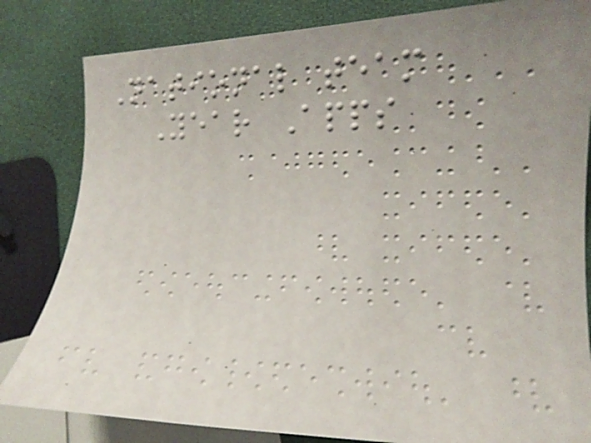National team
Year Apps
